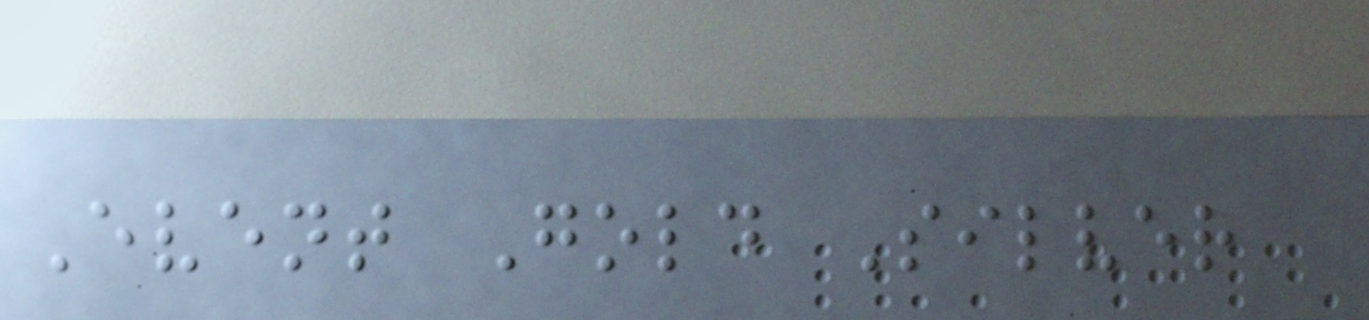Event Gold Silver
